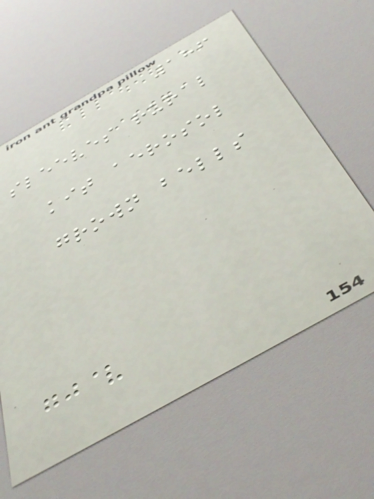186
sleeves rural
kit aerosol
grown bells
